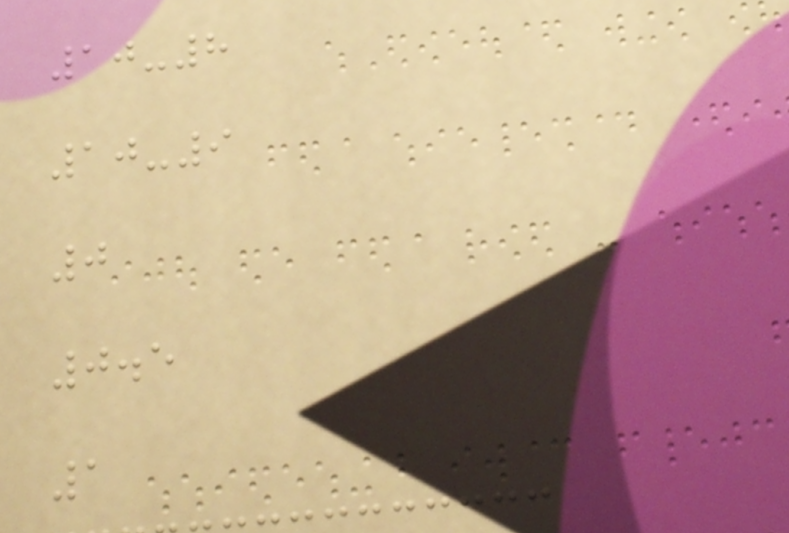10-8
10-9
0
0.5
1
